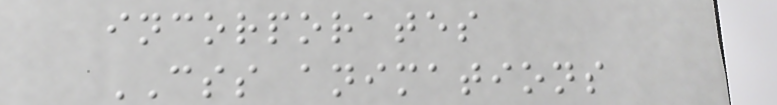incorporates
CSS animations
